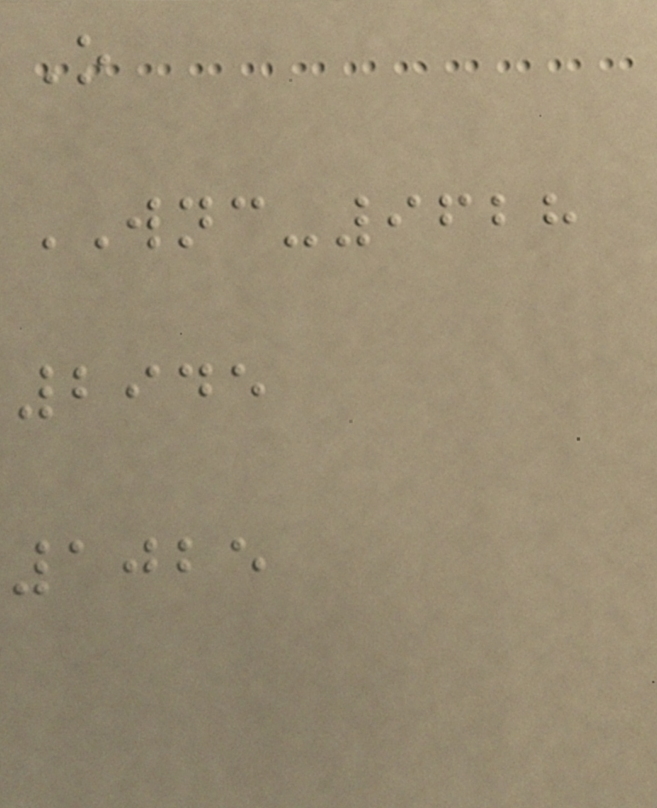O
WNC-9628
2945
1025
